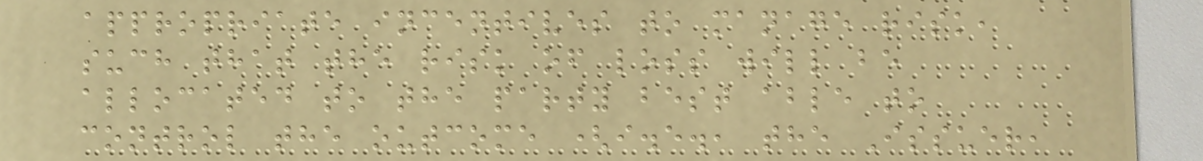appropriate incentives to manage risk,
such that the risk of loss will be
allocated to the party best able to
control the outcome (i.e., the Issuer,
